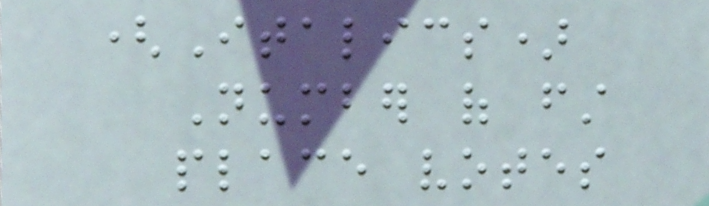(Italics)
Number of first
place votes
